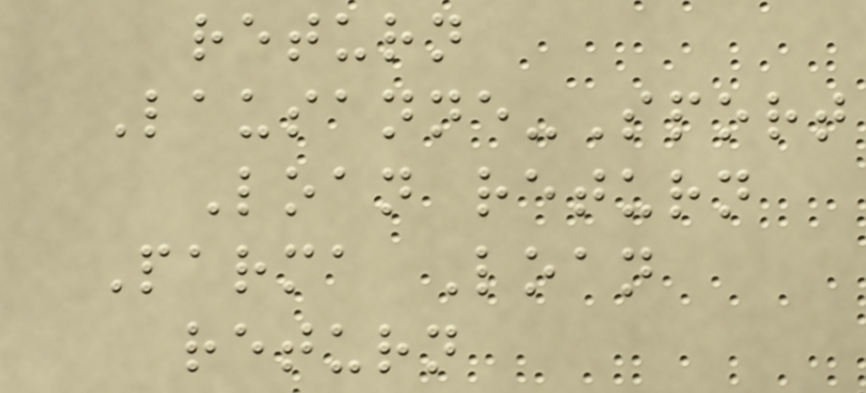return
Lausanne-Sport
Loan return
Parma Loan
return
